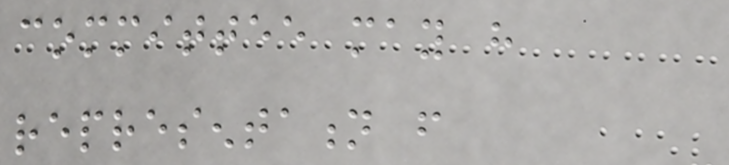committee may have
representation from
